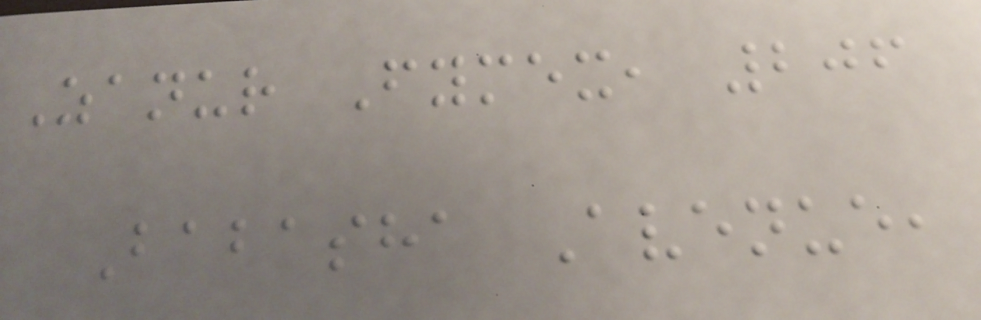Zanur Fymex, 206
Babasha Avenue,
